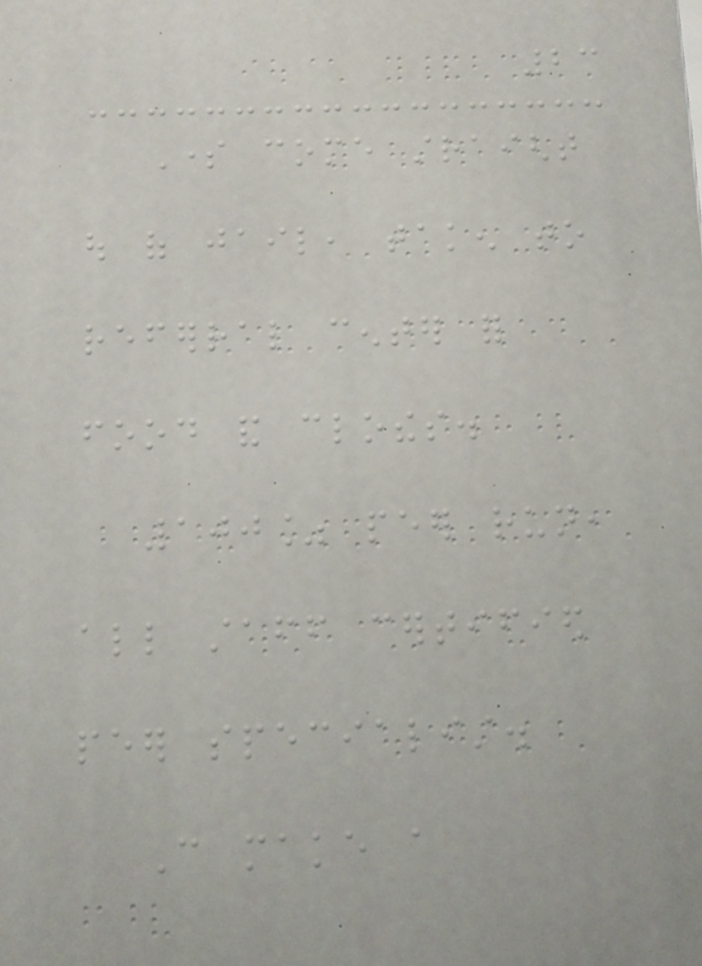23
Some come straight
out of jail, taken to
referral center for
food and clothes.
100% peer run,
all staff certified
peer specialist.
Can make a
